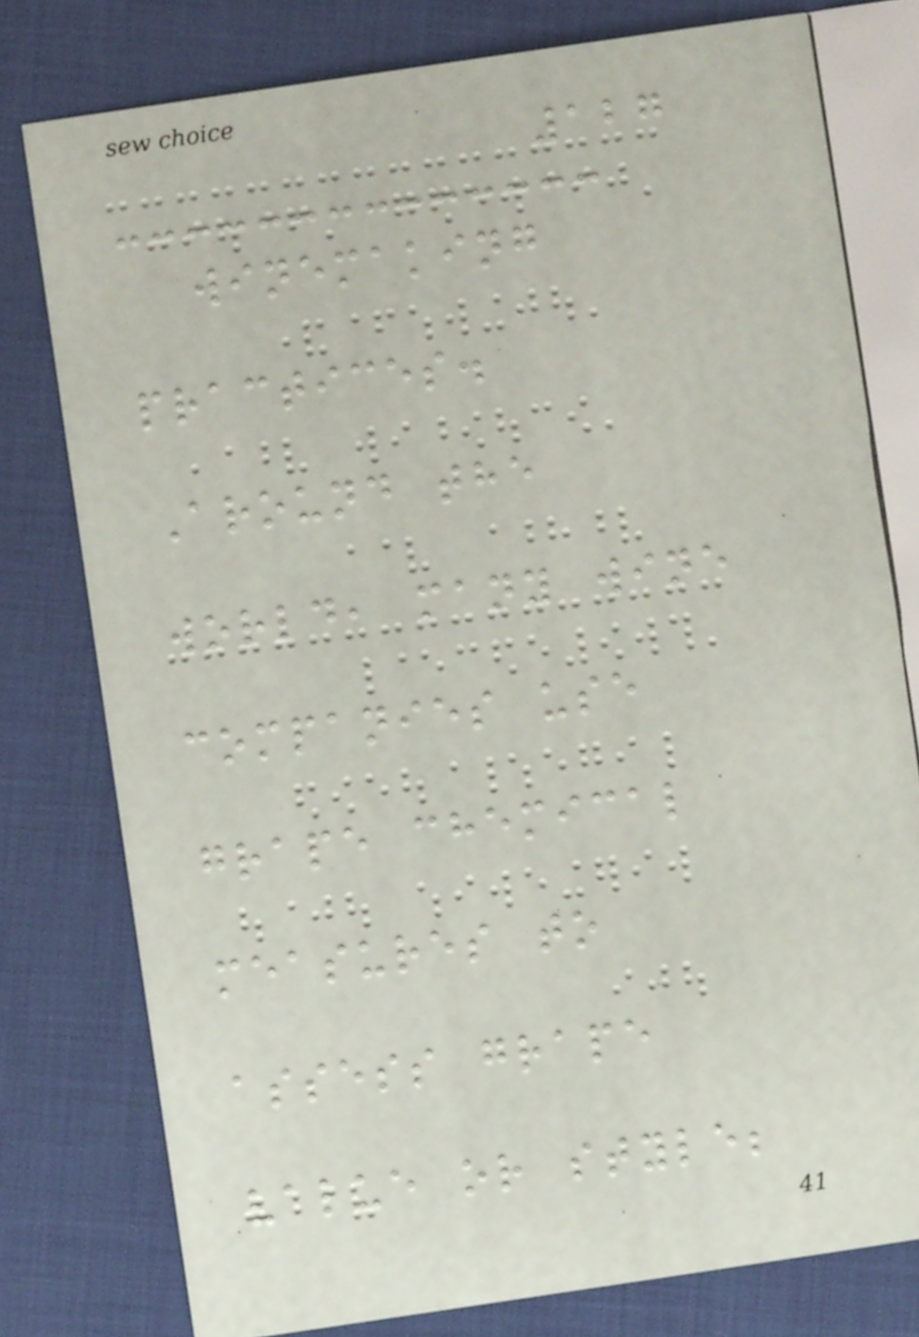127
winemaking
practices.
Around the
world, many wine
companies use
grape chemical
measures to
assess grape
value or style;
